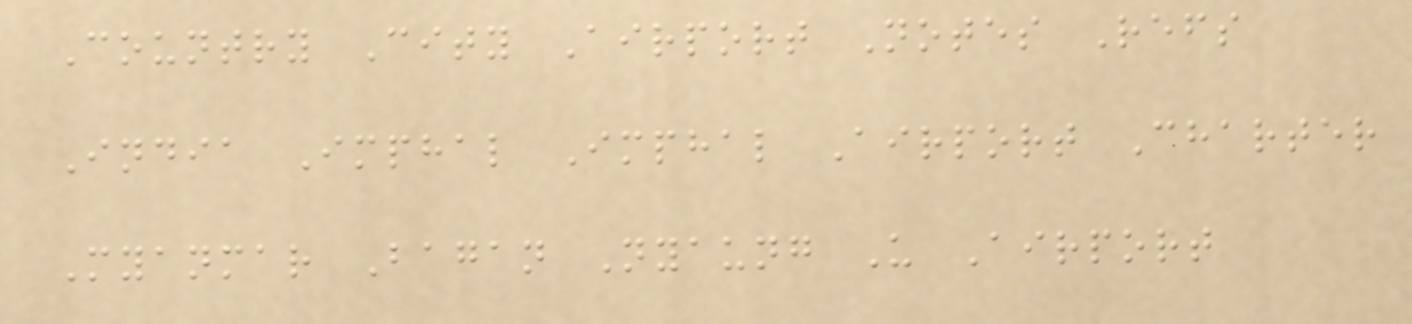Country City Airport Notes Refs
India Imphal Imphal Airport Charter
Myanmar Bagan Nyaung U Airport
